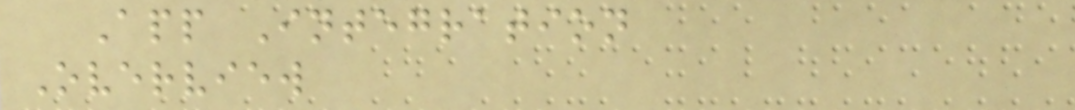App Integration
Overview
